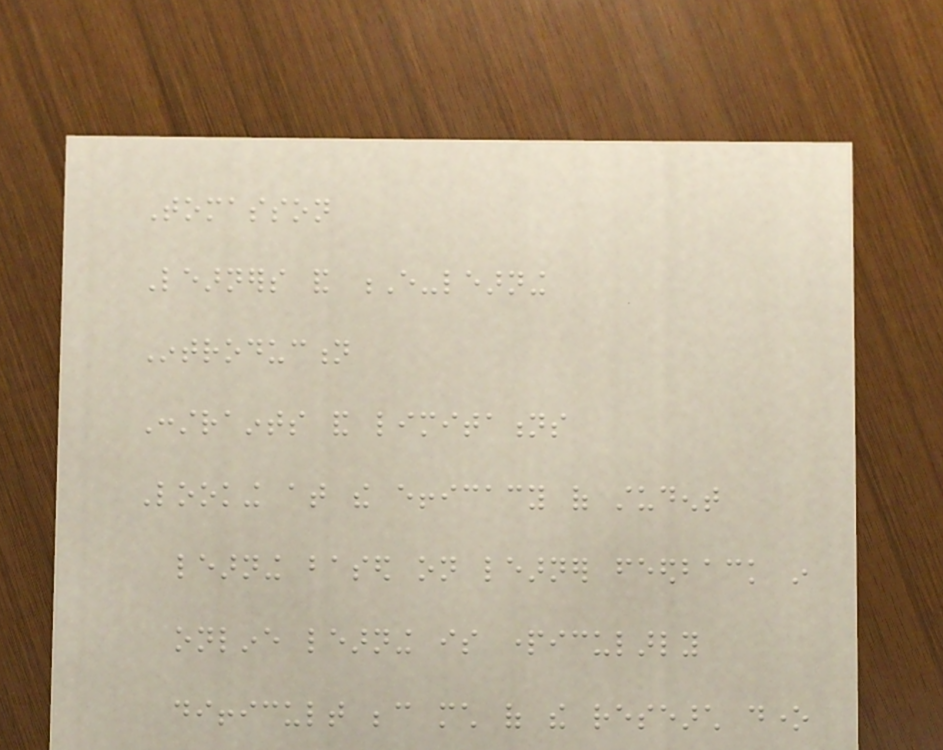Tomasson
Learners and E-learning
Introduction
Constraints and limitations
Looking at the efficacy of student
learning based on learner feedback in
online learning is particularly
difficult because much of the research done
